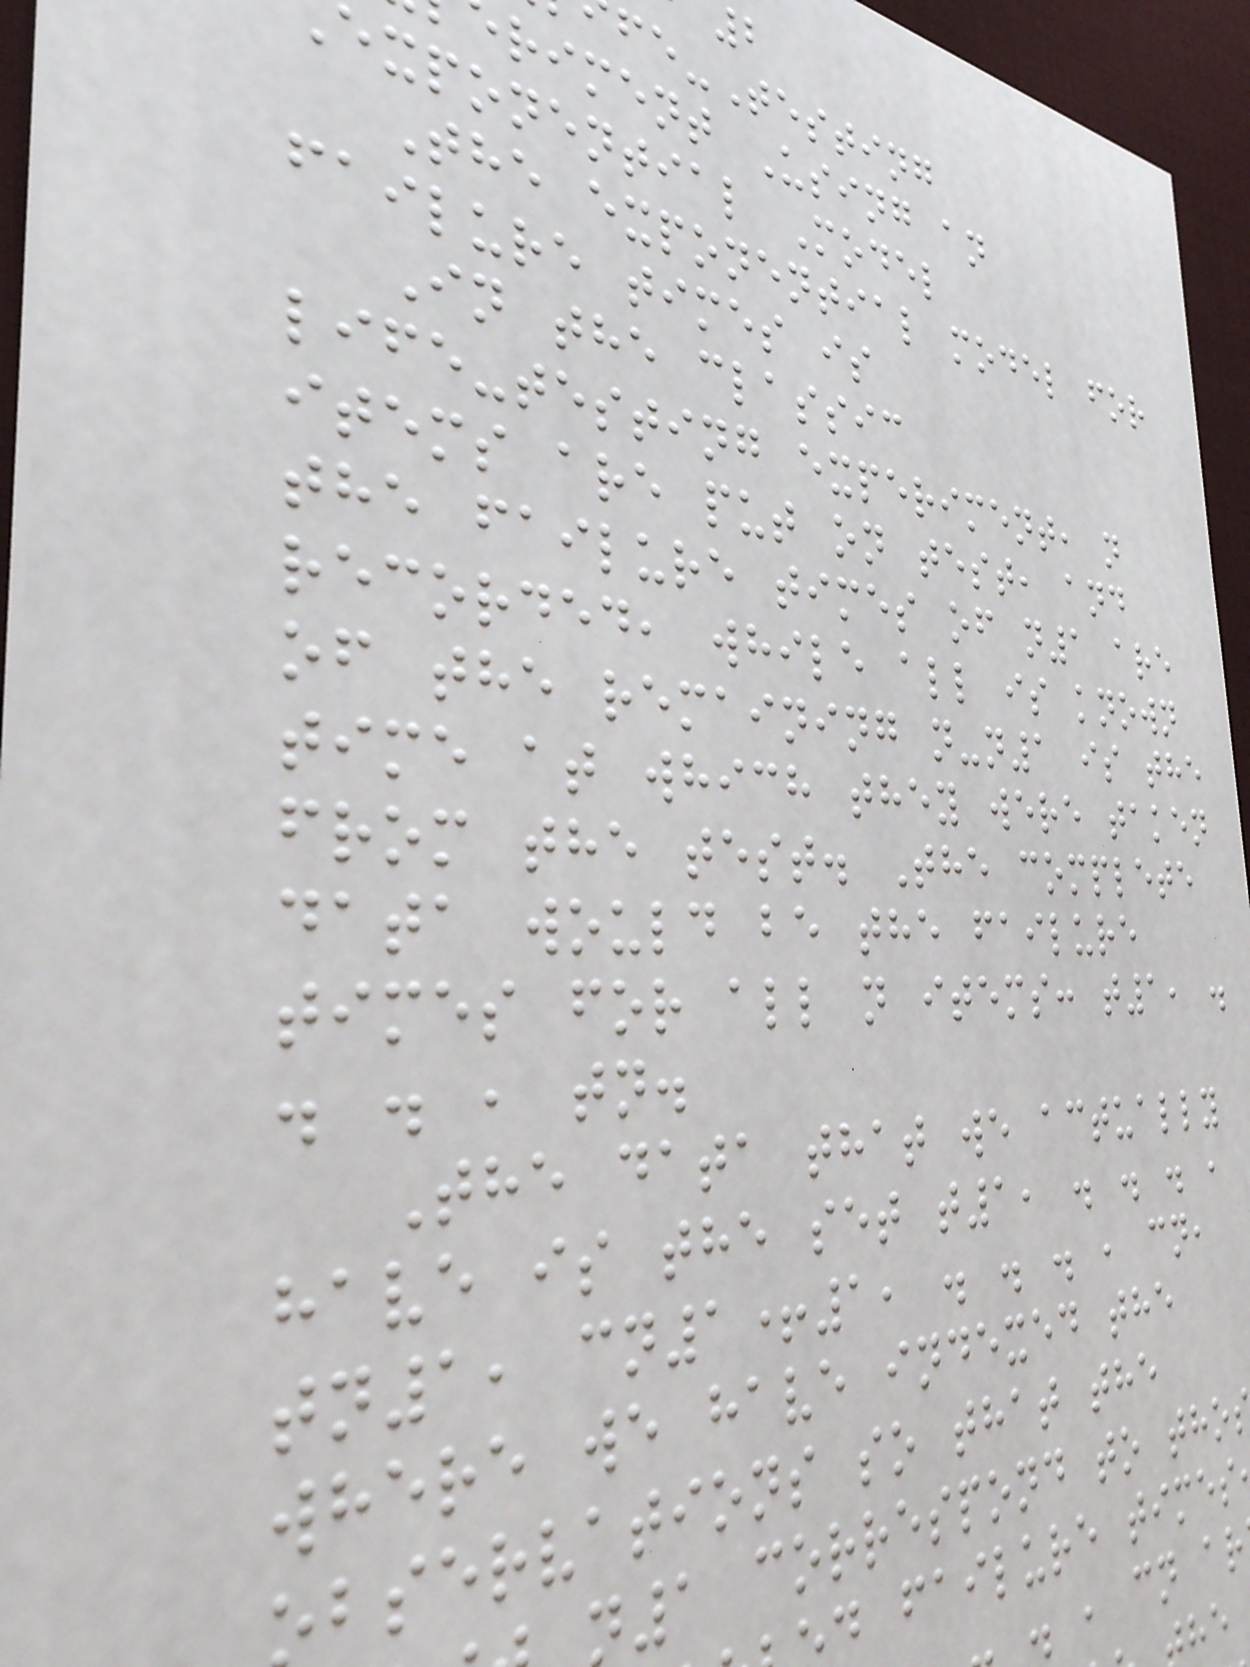fe-Testing
riment Using an
exponential Model
The exponential model for
failure times is
In the classic
life-testing experiment, n
items are put on test, and
the failure times of n1 are
recorded, while all is known
of the remaining n-n1 is the
time at which they were taken
from the test. The complete
data would be the failure
times for all n items: t1, .
. . , tn.
The data that we actually
have is the set t1, . . . ,
tn1, cn1+1, . . . , cn,
where we have indexed the
bservations so that the
n1 correspond to tho
d failure times
. , cn ar
